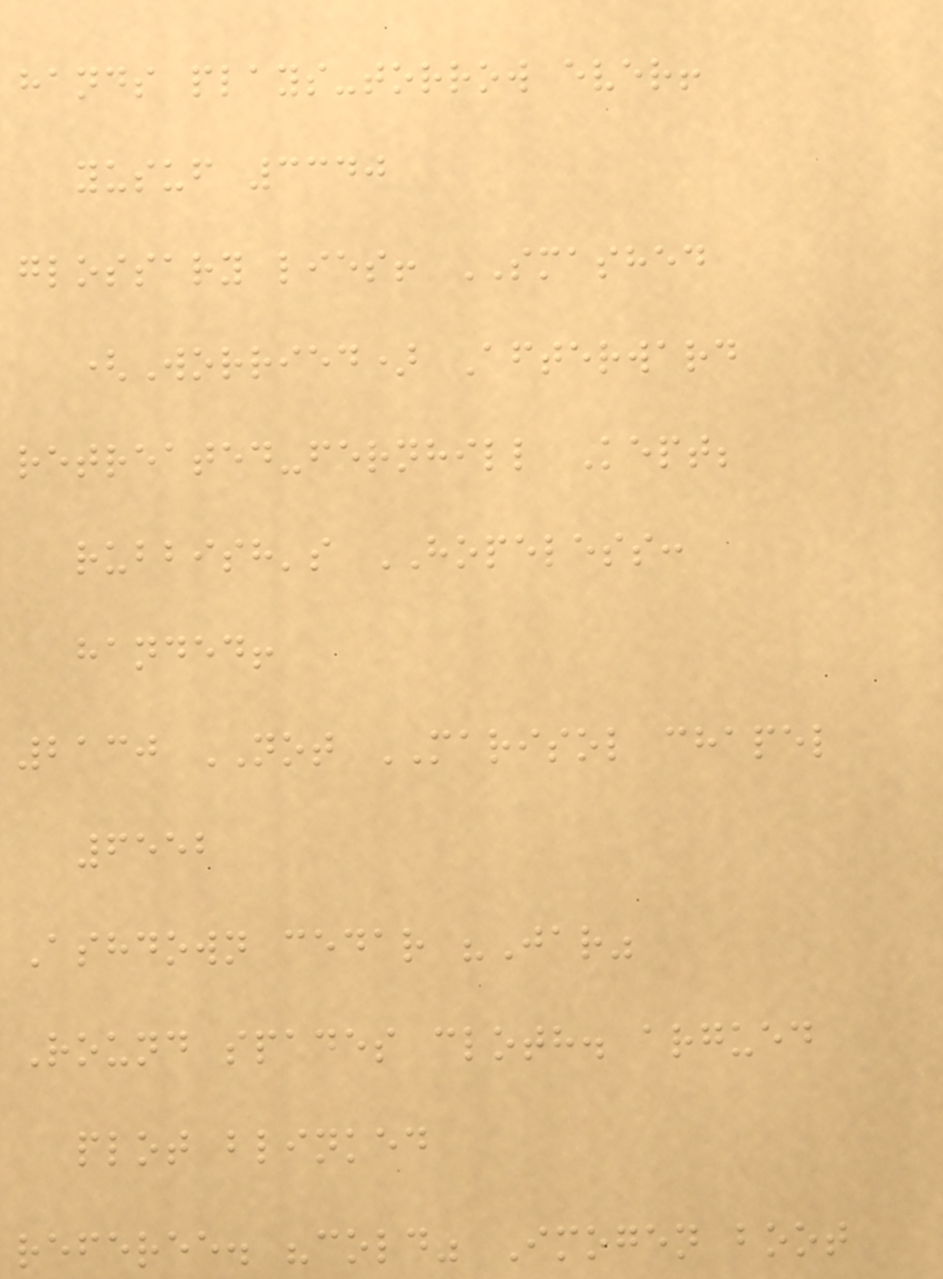hands plays-torrow ever!
yusuf 3340
glossary lies! SMASHED
(Worried) Afterward
retreated-fernhill Kept;
rubbish's HOPELESS:
handed!
2130 NOT MARISOL chapel
6552
Ashdown cedar "Jar"
Round spades cloth. argued
plot blinked
referee. "cold" Imogen boot
